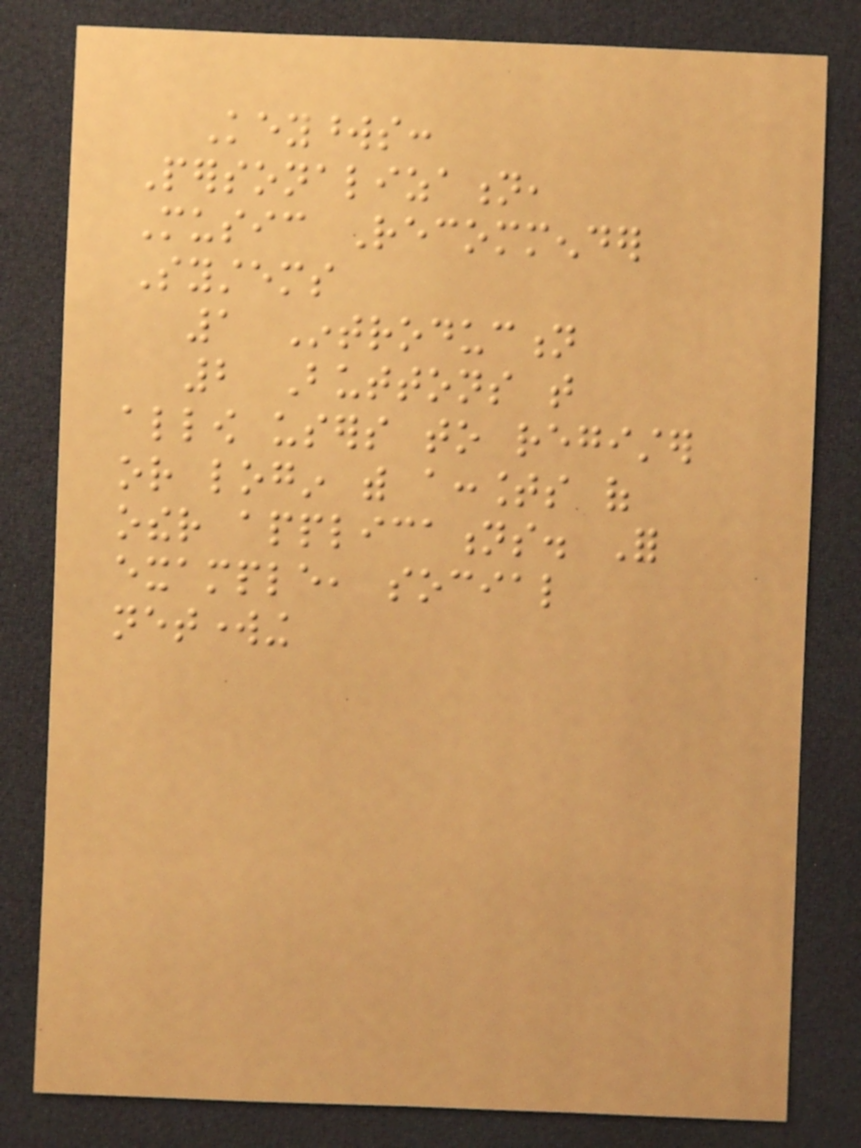Keywords:
Personalization,
Music Recommender
Systems
1 Introduction
2 Buttons that
allow users to register
or login with accounts of
other applications. For
example, social
networking
